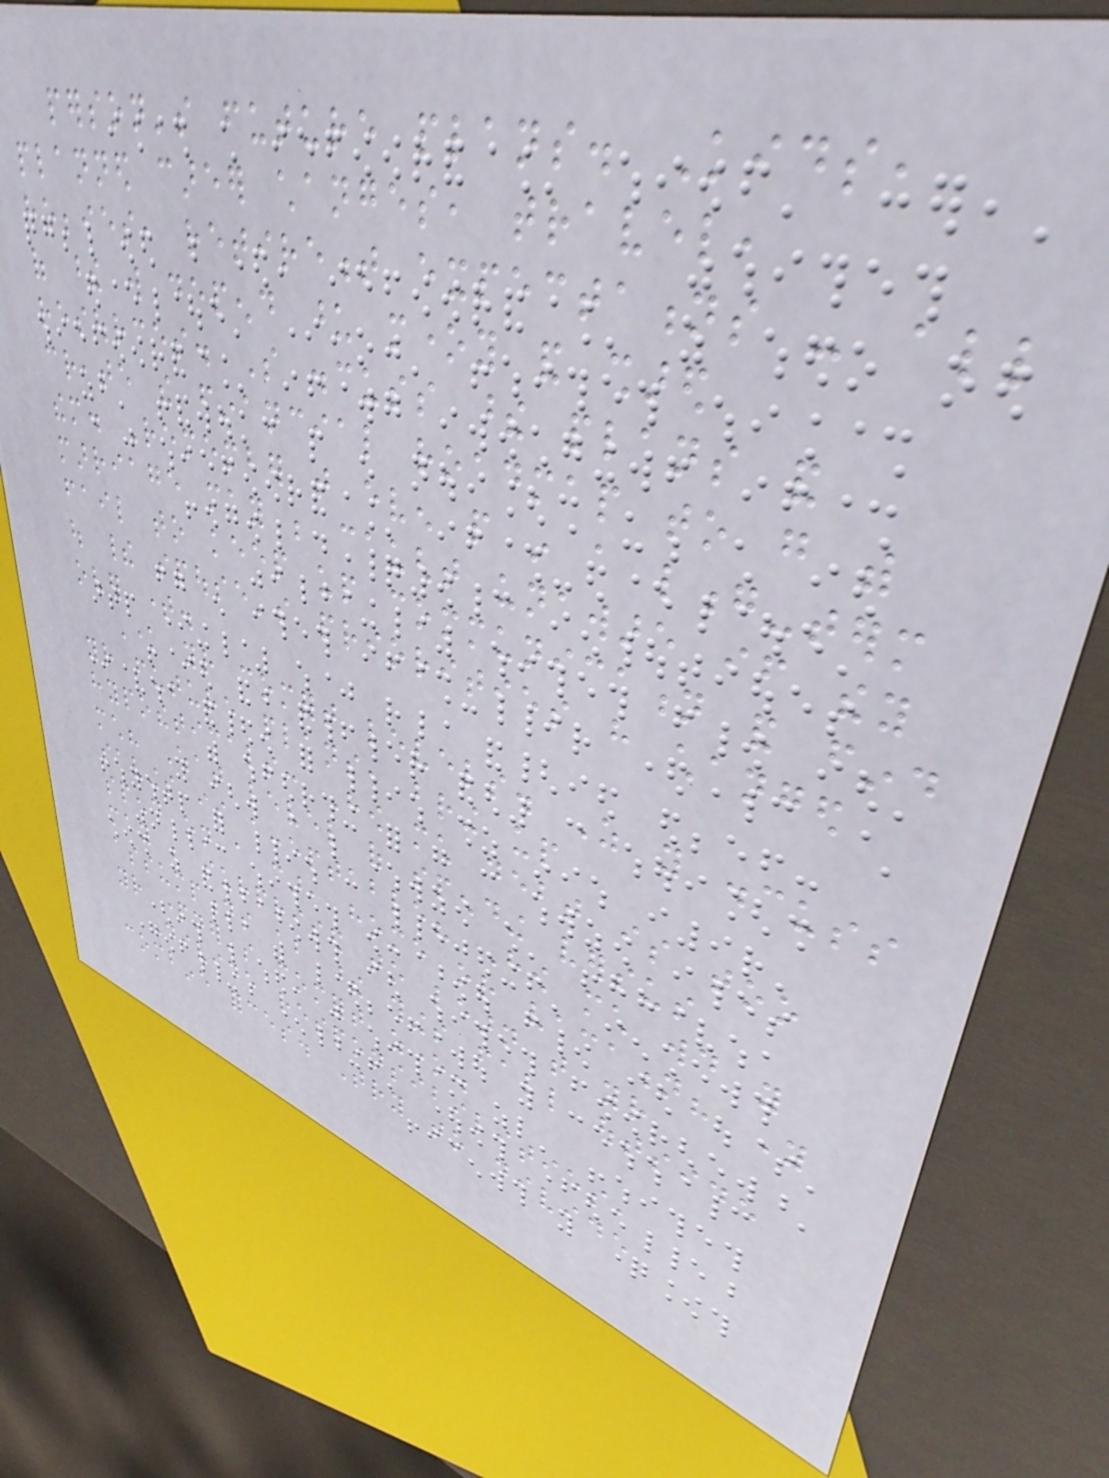person's future plans. Kids,
planned career changes, travel,
hobbies, retirement expectations - all
of these will depend upon money and shared
resources. So discuss these plans and
create the financial roadmap to go with
them. Remember that even people in a long-term
marriage may be caught unaware if they
fail to keep up communication and find
out their spouse's priorities have changed
over time.
Know your comfort levels. As you discuss
your future plans, bring up
hypotheticals: How much debt is too
much? What level of spending versus
savings is acceptable? How much would you
spend on a car, home or vacation? You
may be surprised to learn that your
assumptions about these things fall outside
your partner's comfort zone.
Divide responsibilities,
combine forces. Try to divide
